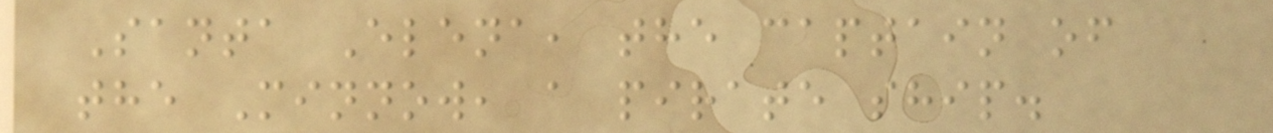Santa Elena, the captain of
the Minnow, a pirate ship.
